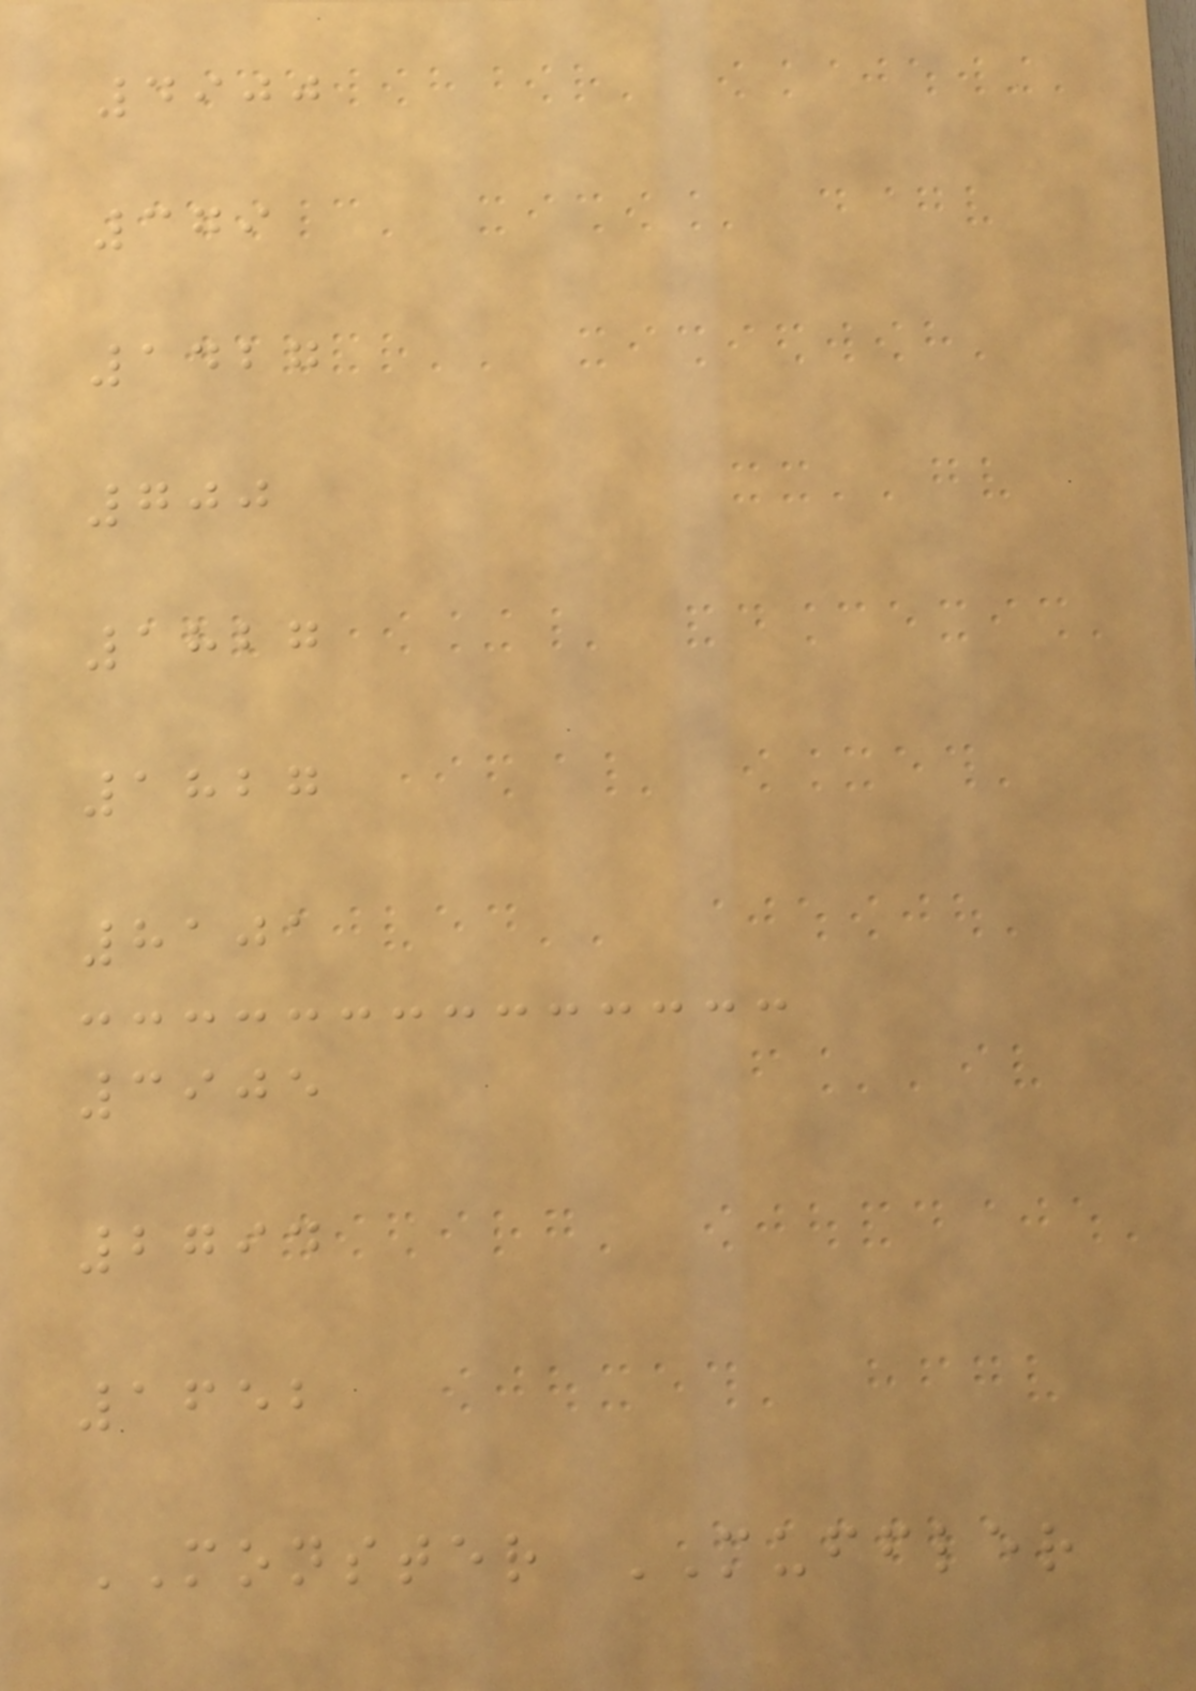4900
379
1427
700
1827
1827
8101
3905
2794
1652
MONSTER MUFFLER
